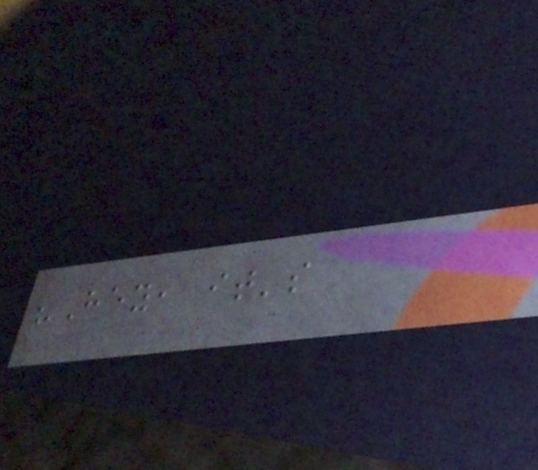"Hey, it's
